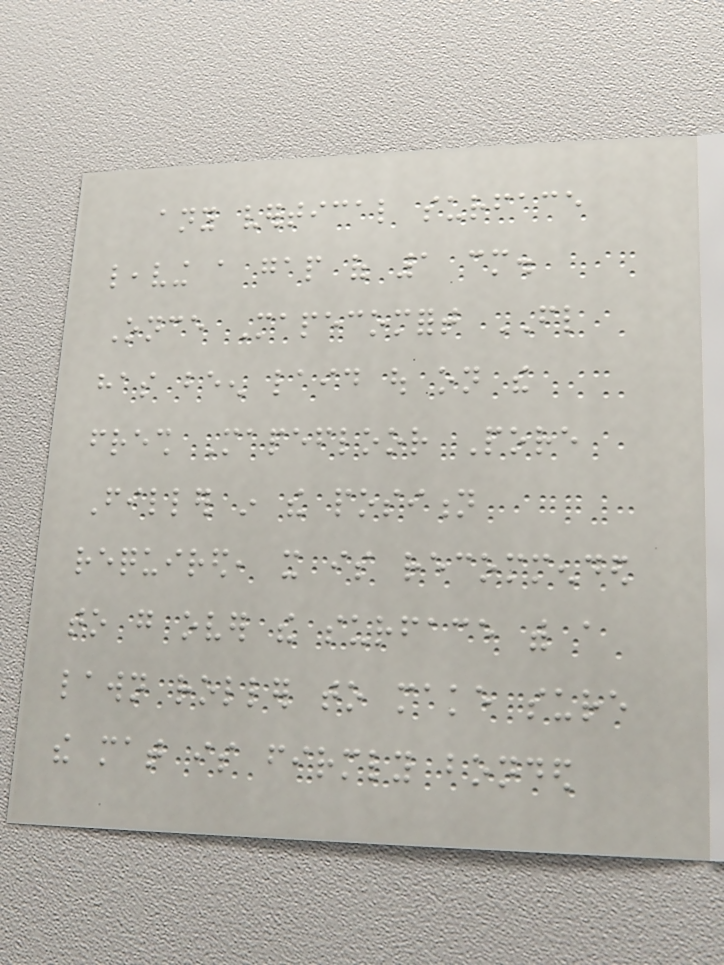any vertical surface
leaving a gap of 1 cm.
Once Mapecomfort FL
has been laid out on the
fresh Mapefloor Pore
Filler in the position
required, it is recommended
to go over the surface with a
lawn roller to make sure
the mat is firmly bonded
